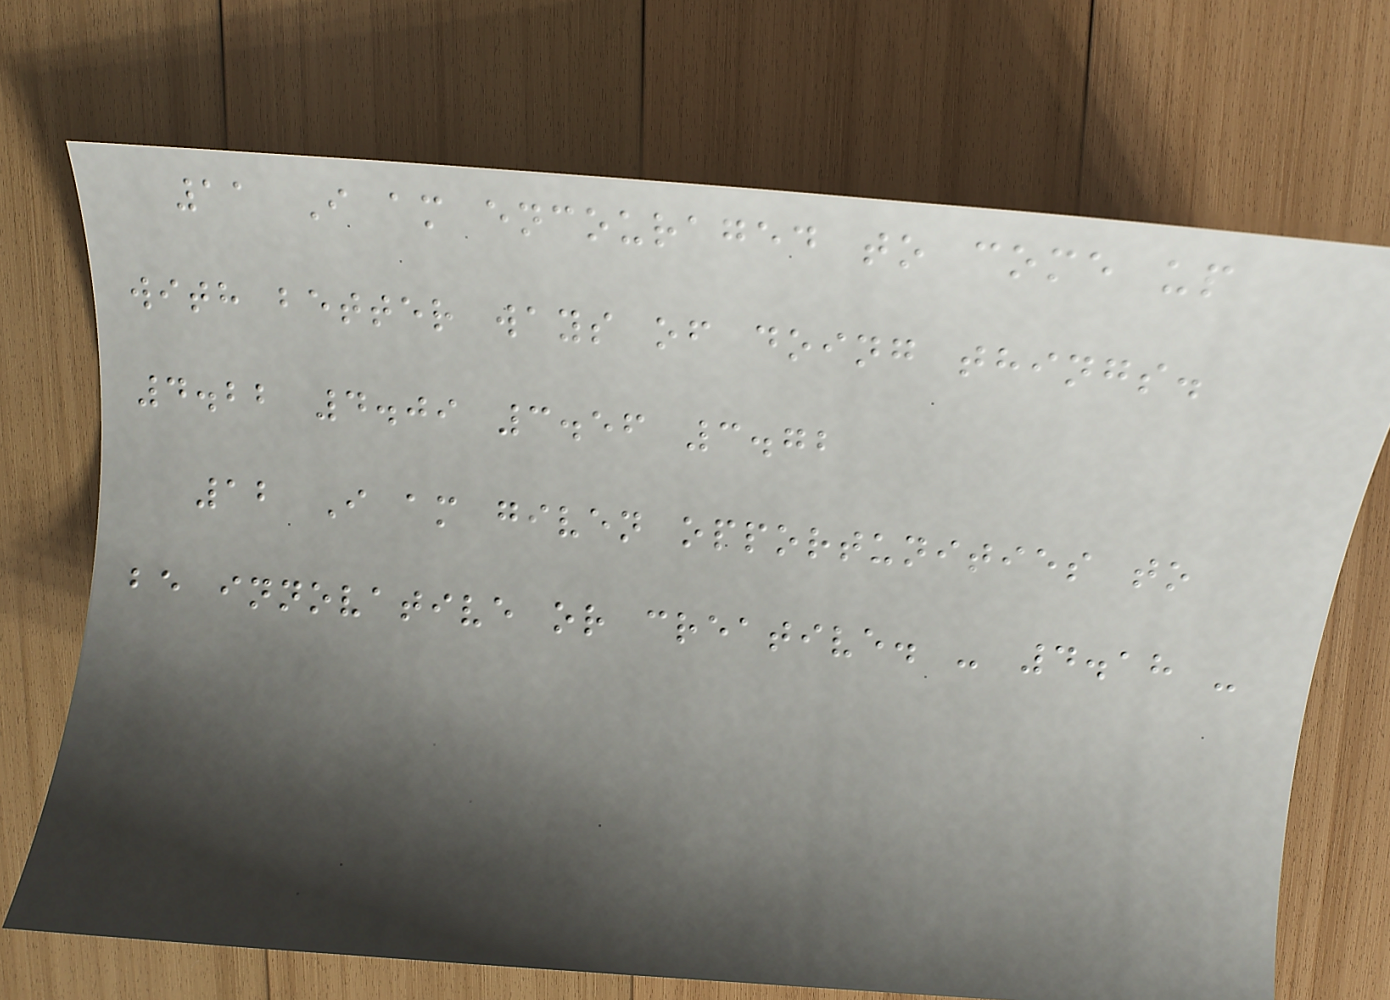11 I am encouraged to come up
with better ways of doing things.
4.22 4.09 3.56 3.72
12 I am given opportunities to
be innovative or creative. - 4.18 -
